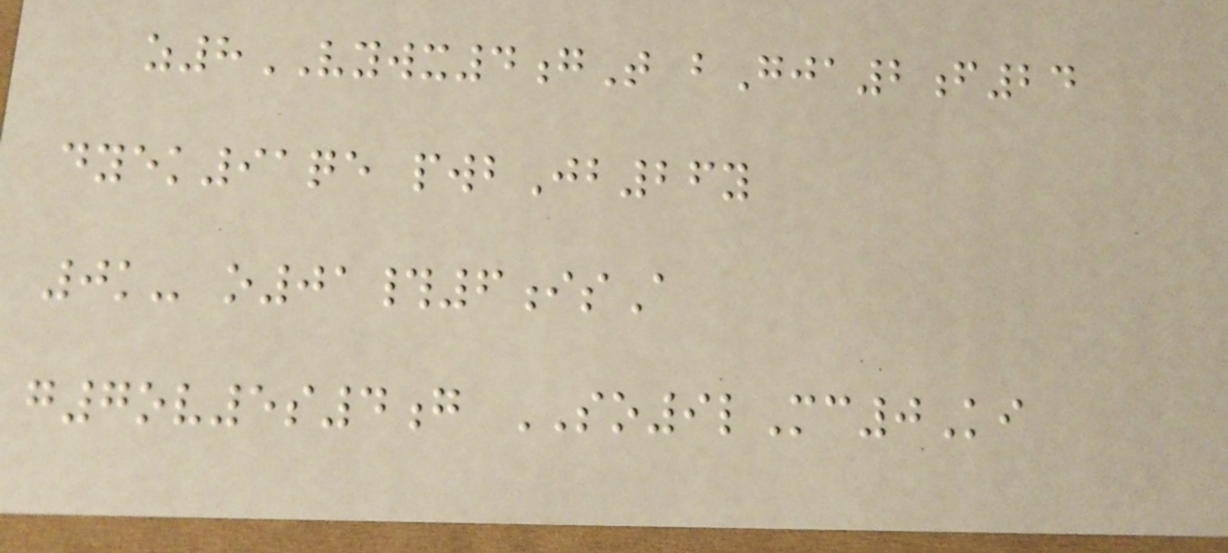z8VYWX4gT bGja2f24
dyek91qe pwbJb26y
0k- o01#6isA
g7ov5s4g SO9lMc0Ki
